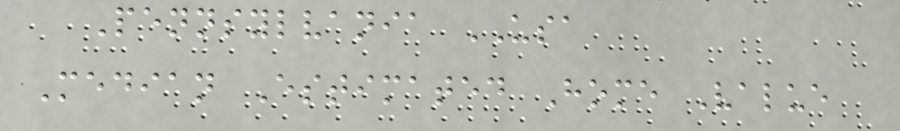Pennsylvania USA
Median Estimated Home Value
